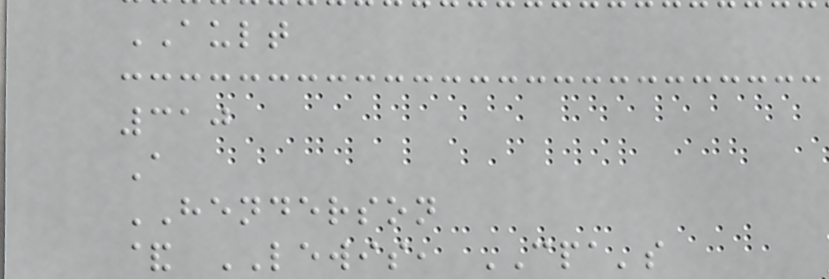AULT
310
A
HENDERSON
& LEWIS, CPA's
